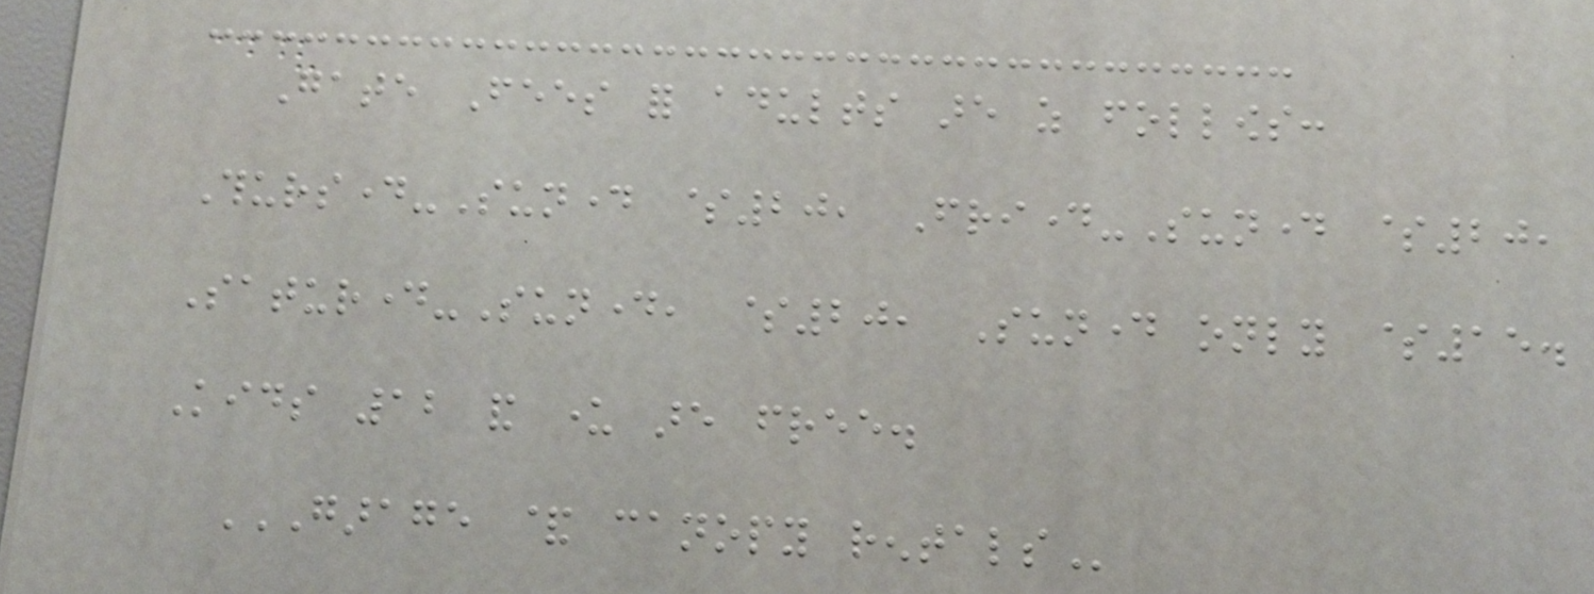Gate Fees for adults are as follows:
Thursday-Sunday $20, Friday-Sunday $20,
Saturday-Sunday, $20, Sunday only $15.
Kids 12 and under are free.
GARAGE & CANOPY RENTALS
